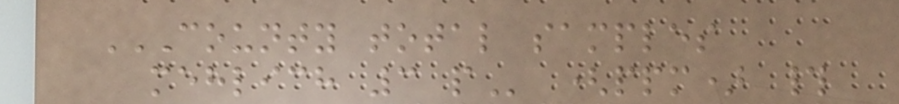COUNTY TOTAL SAMPLES
MEHLICH 3 P (ppm) #
